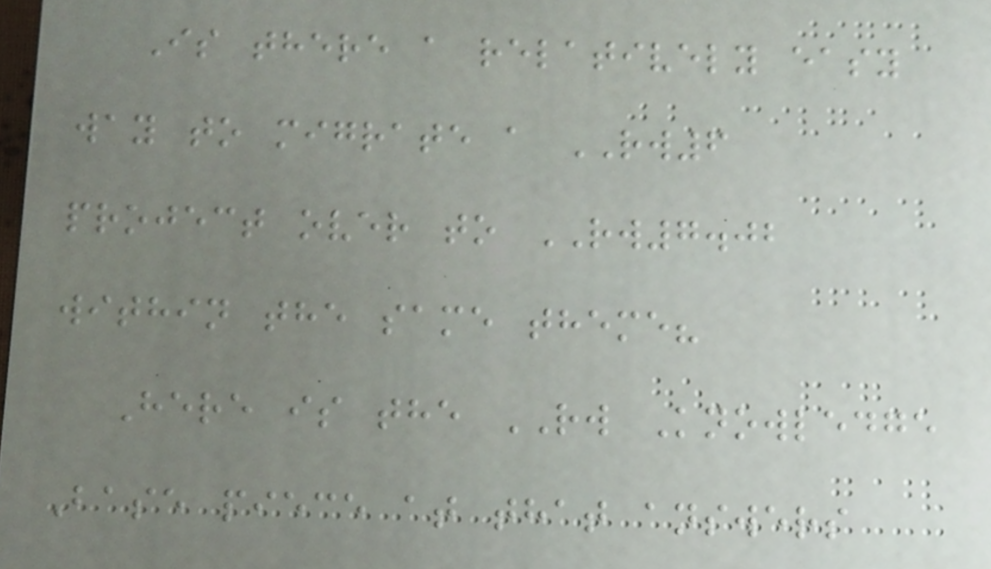Is there a relatively easy
way to migrate a RW6
project over to RW7.02
within the same theme?
Here is the RW Knowledge
Base piece at that answers
